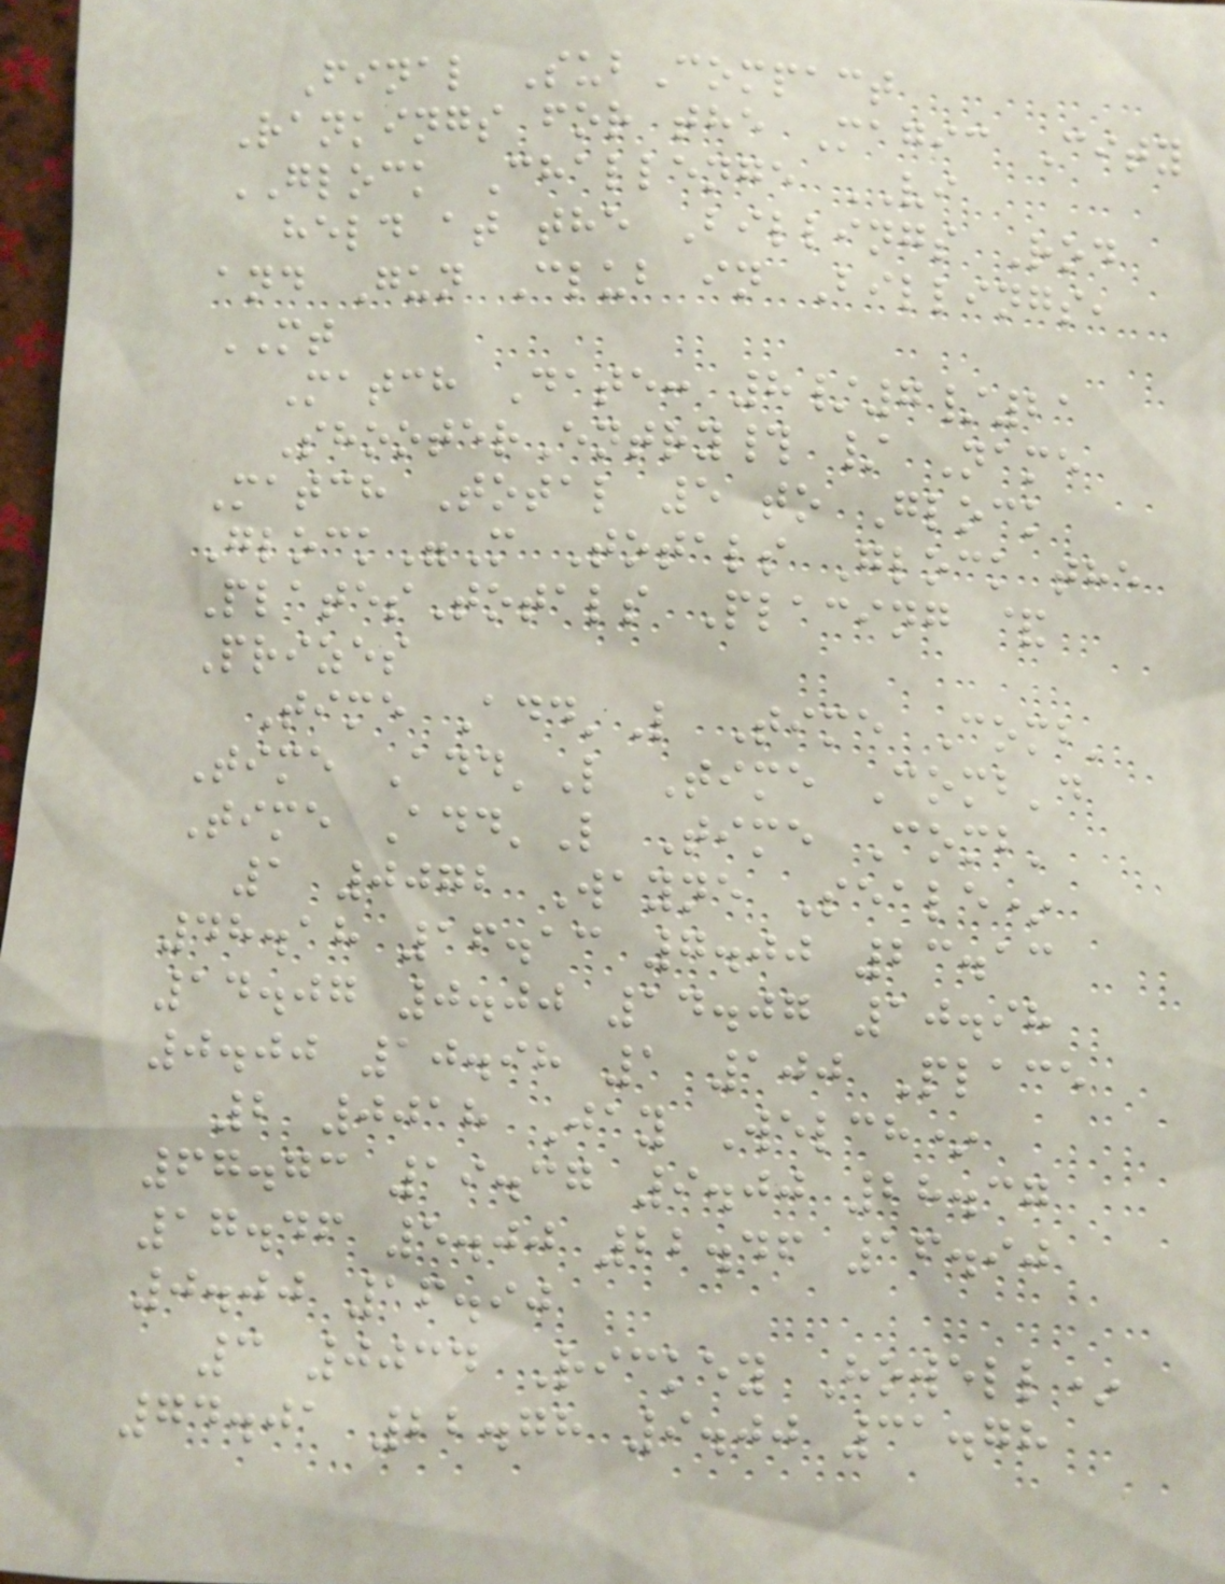Final SubCompact
Rankings for the Magic City
GLOCK Challenge VI
held at the Billings Rod
and Gun Club in Billings,
MT
Match Date: 8/7/21
ShooterEntry# / Name
Match Total 5 to Glock
Glock"M Totals Glock the
PlatesTotals Placing &
Prizes
Time Add'L Time Comb'
Time Add'L Time Comb'd
Time Add'L Time Comb'
1 0072 Wayne Seale*
48.18 16.13 7.00 23.13
14.07 0.00 14.07 10.98
0.00 10.98 1 100 Place
2 0018 Jay Welch*
67.73 19.37 9.00 28.37
17.46 5.00 22.46 16.90
0.00 16.90
3 0034 Rickey Howell*
74.01 22.78 9.00 31.78
